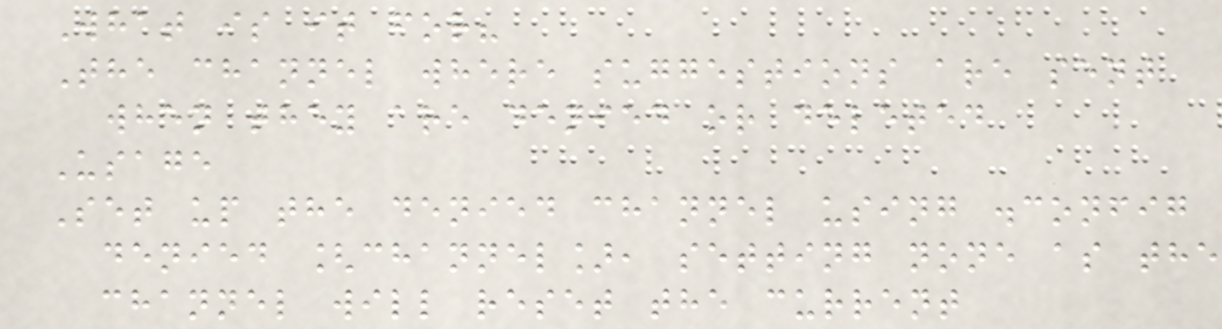What is it for?
The channel where suggestions are sent
when they are denied or deleted
Usage
Set up the denied channel using .config
denied [channel], setting none as the
channel will reset the current
